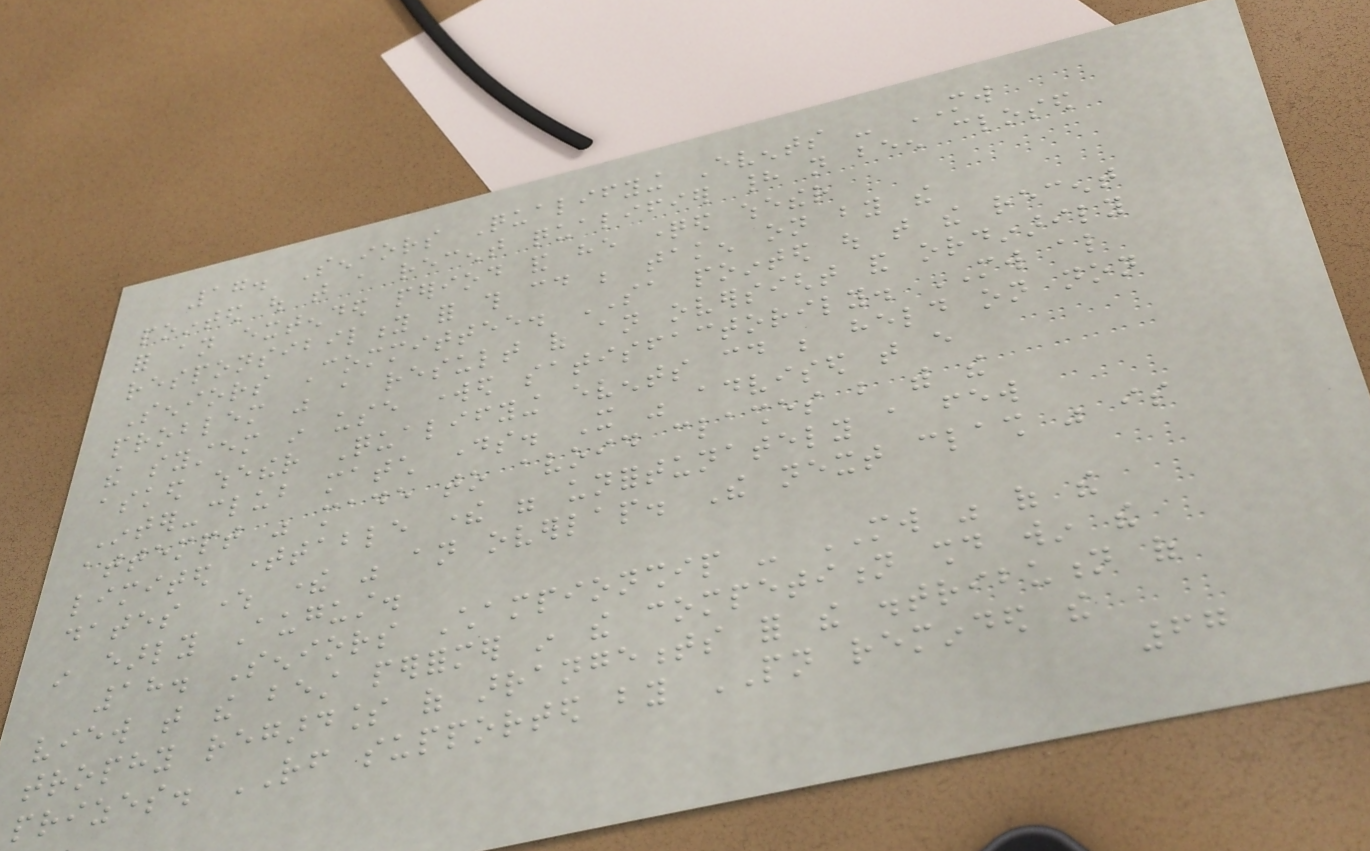17. Seniors Qualifying Events - MW
pointed out that a recent qualifier had not been closed
for an extended period and he questioned whether
responsibility for this could be taken on by the
Seniors Committee. SA pointed out that the recent
problem was a result of an oversight and ordinarily
the system in use worked satisfactorily. MW also
asked whether Qualifying events could be held on non
Inter-club match days. It was advised that every
attempt was made to avoid clashes but with the
limited timetable there were unfortunately a few
dates where there was an overlap. The next clash was is
in early August.
18. Seniors Championship - MW was of the
view that the best performer in the competition should win the
trophy regardless of arrangements for the distribution of
prizes. RF supported by PN reminded the
67
